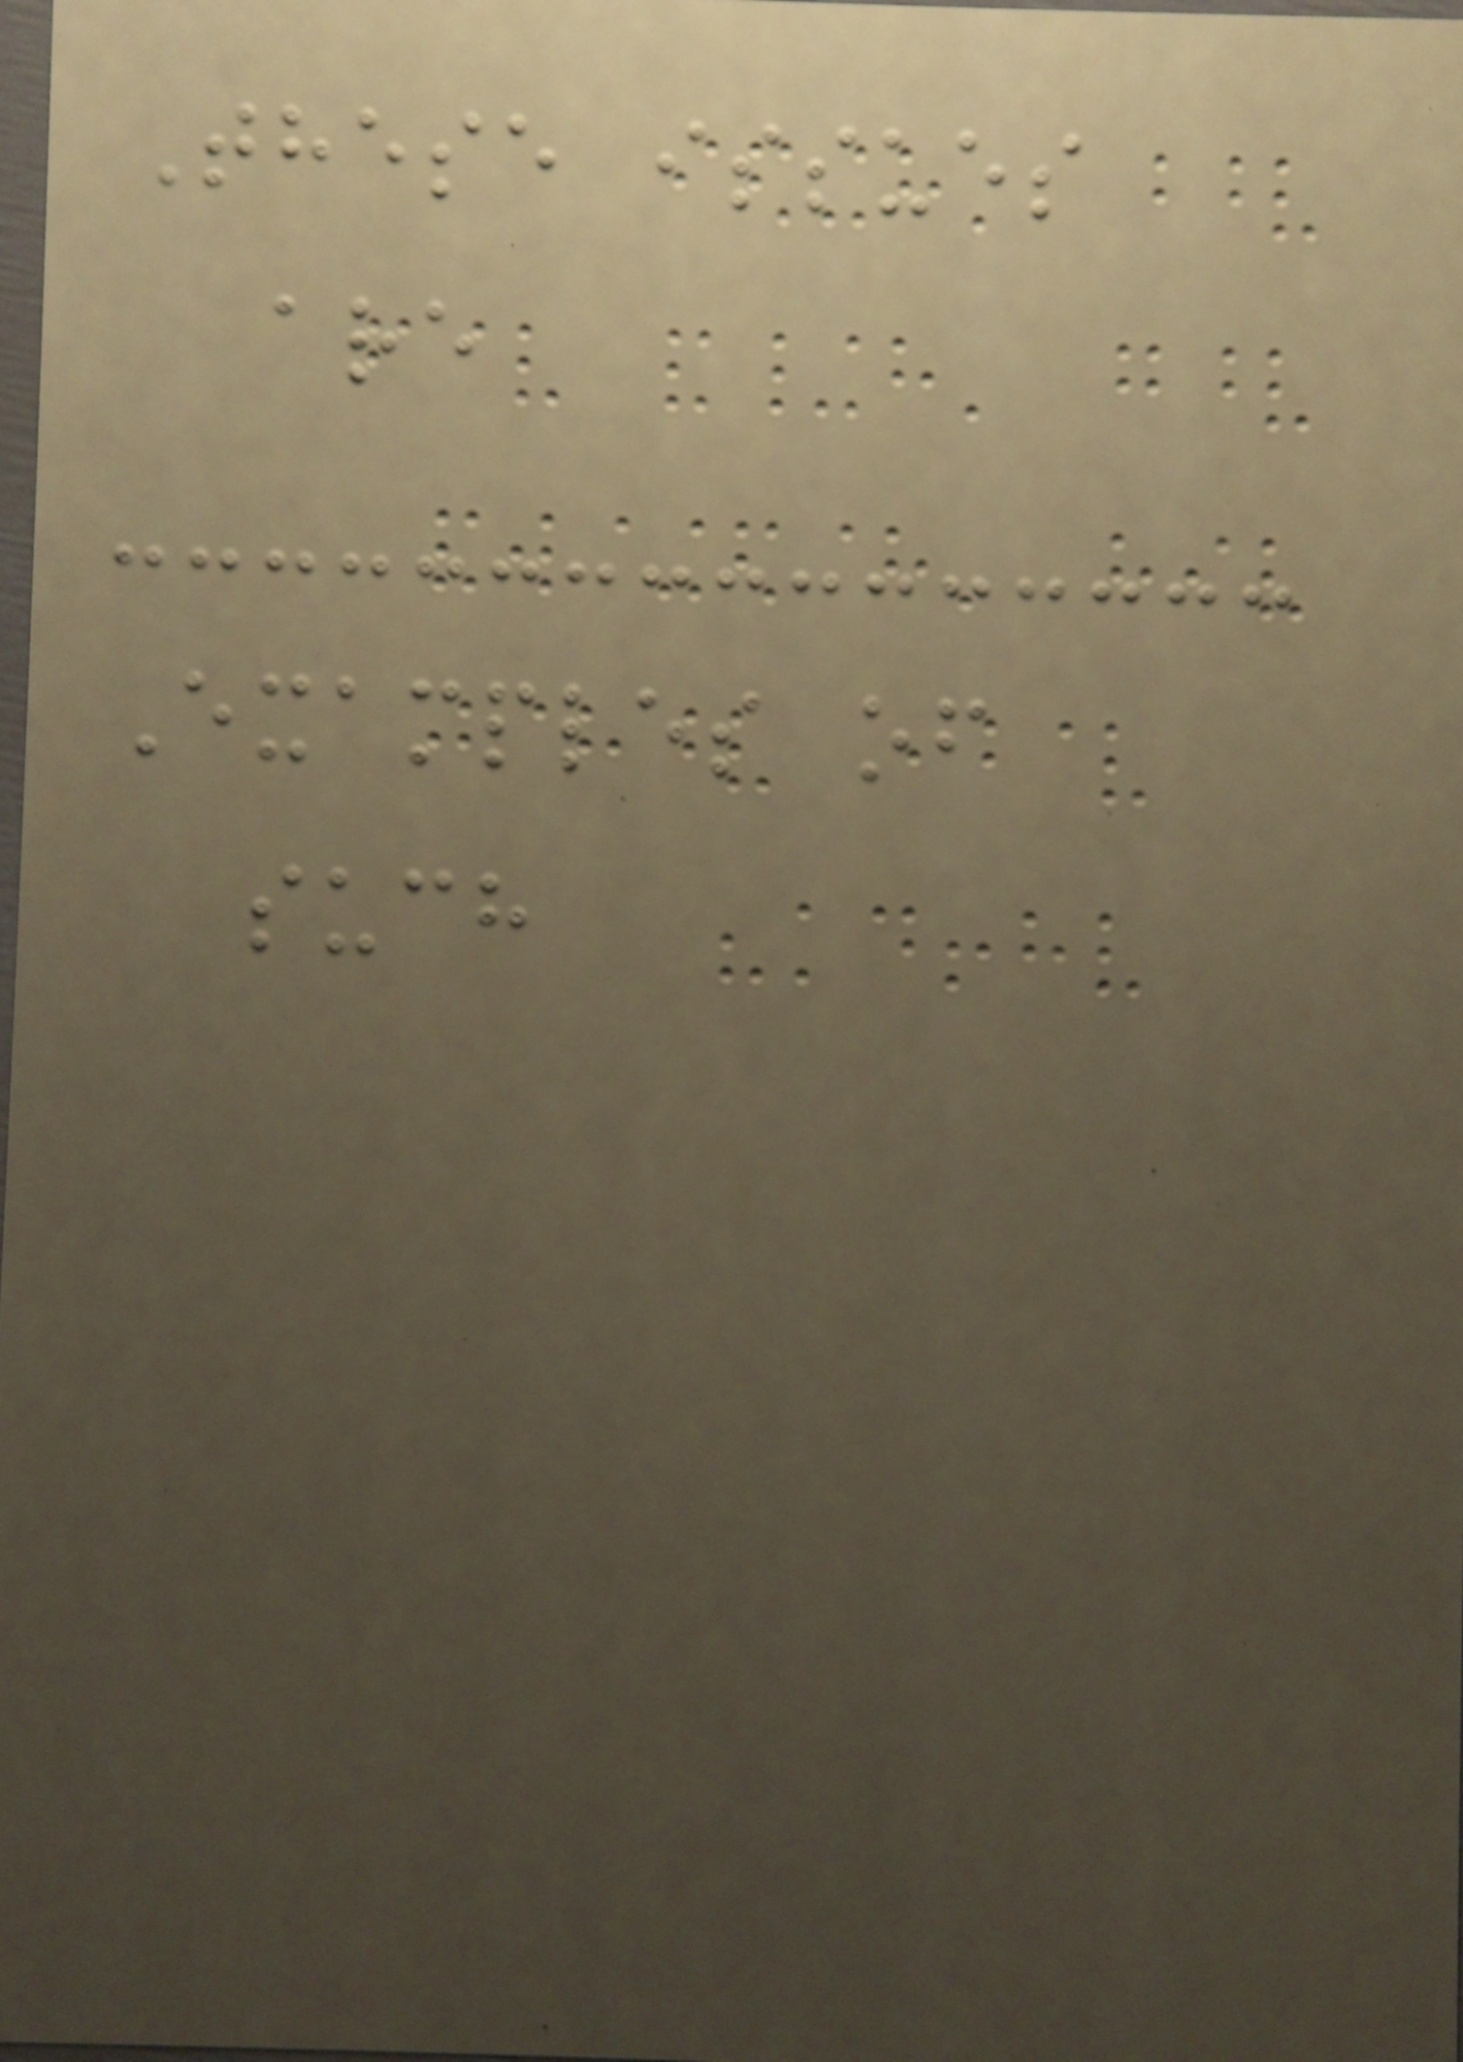These issues
are
Examples of
such
